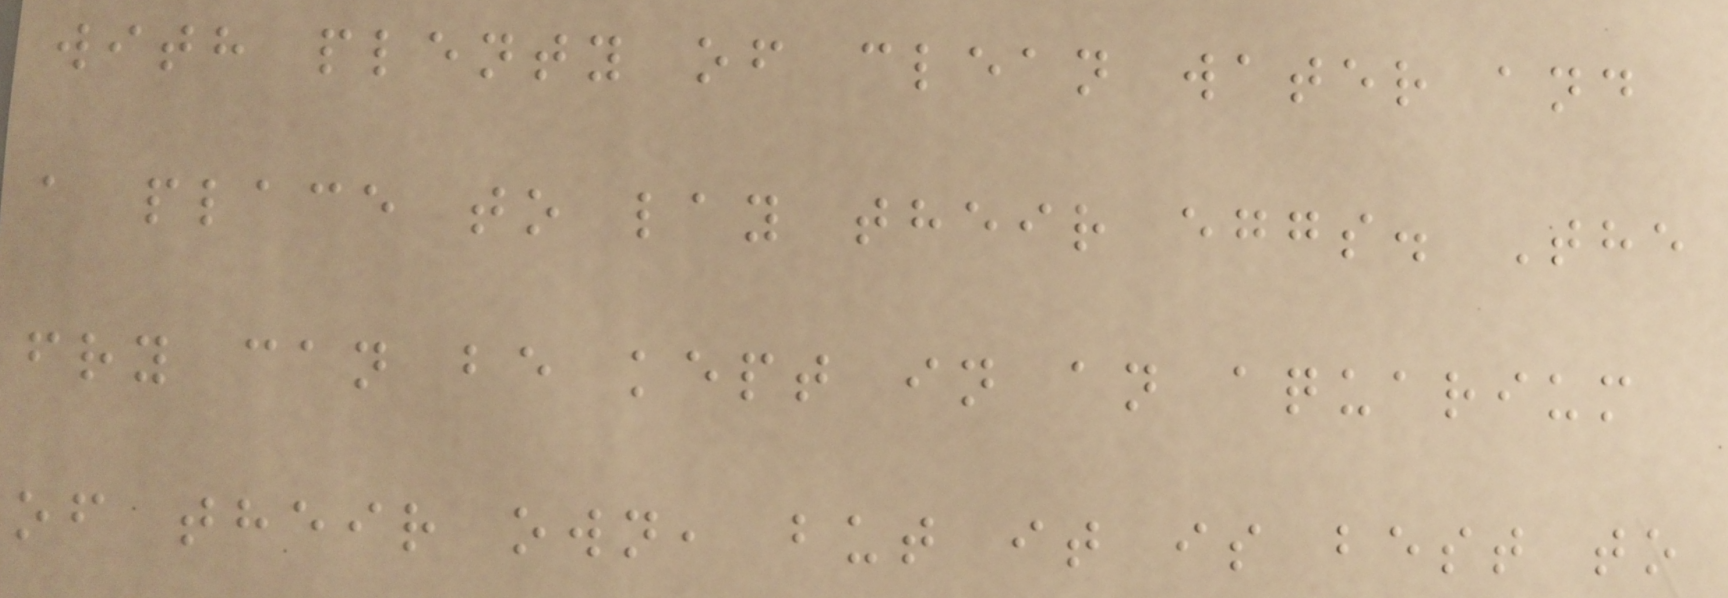with plenty of clean water and
a place to lay their eggs. The
fry can be kept in an aquarium
of their own, but it is best to
